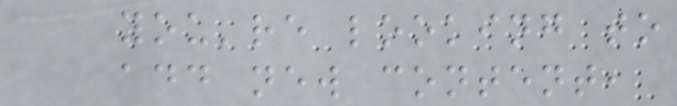you're looking to
add new content,
